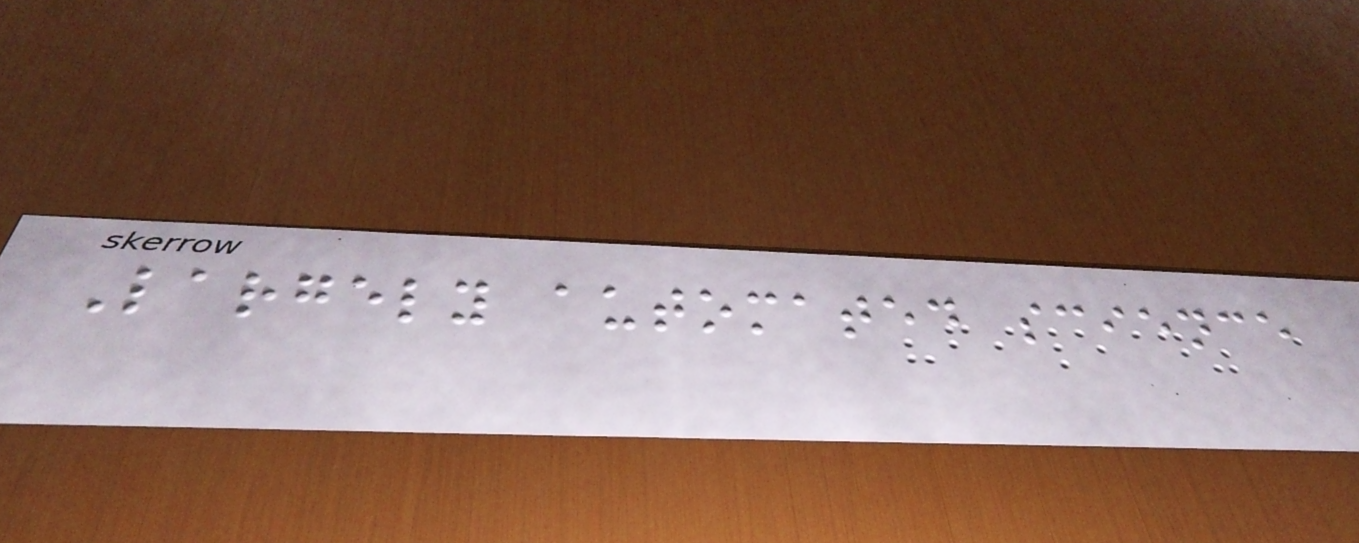Largely automated science
